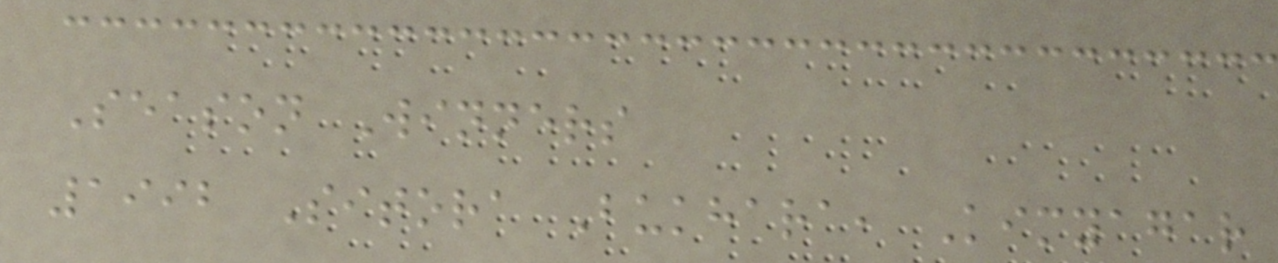Season Winners
1992 Sitora Bukhara, Kimyagar
